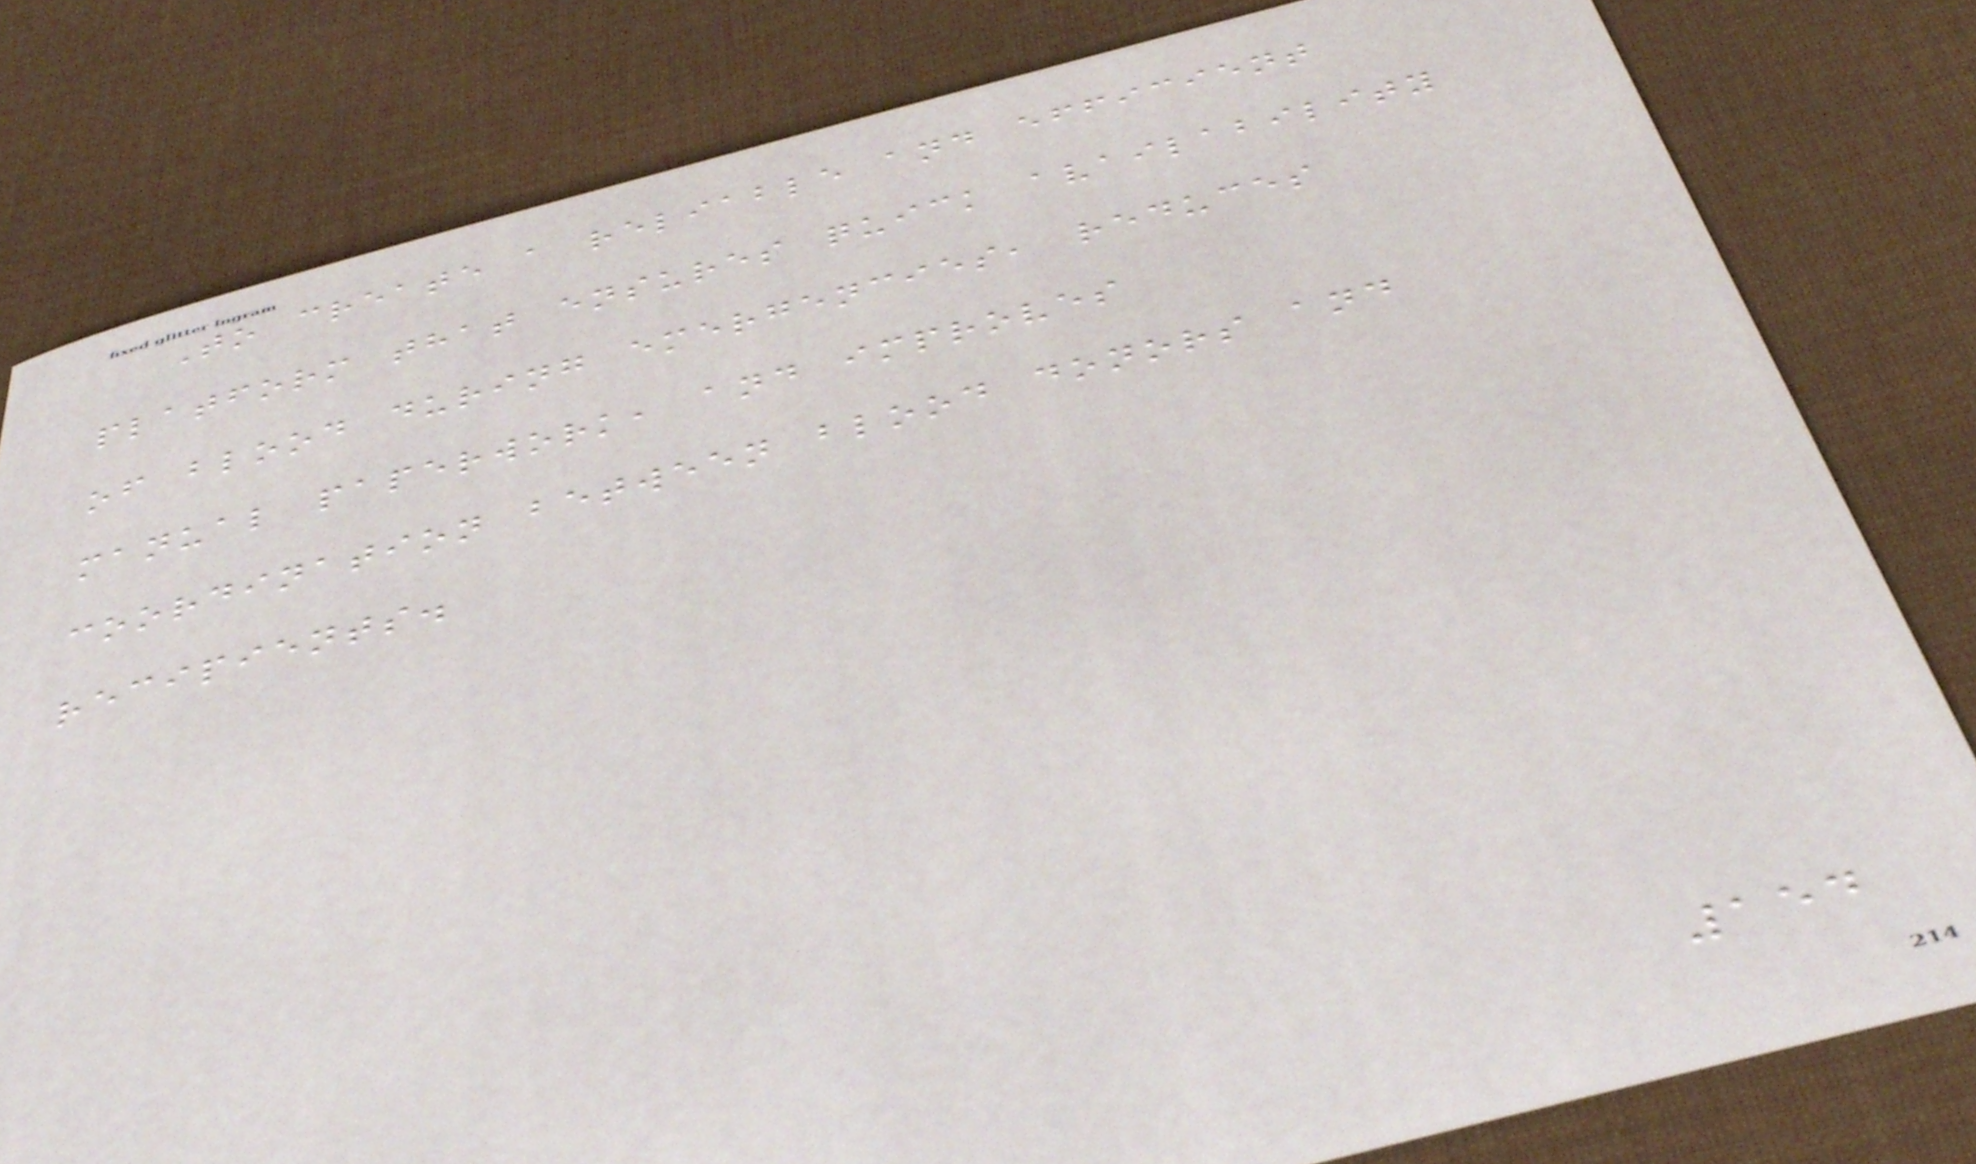To create a reliable and efficient
platform that ensures quick availability
of blood during emergencies, reduces
manual paperwork, and improves
coordination between blood donors and
recipients.
154
